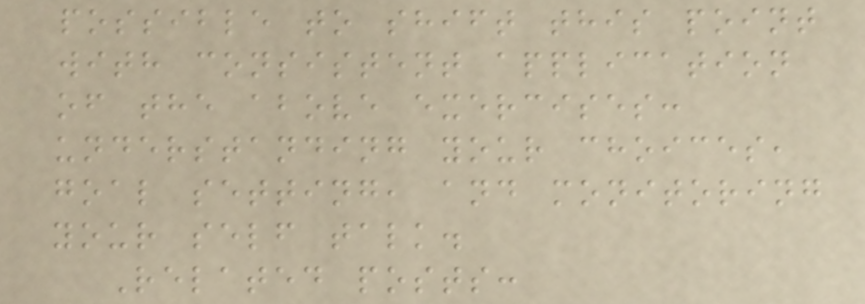possible to shift this point
with consistent application
of the above exercises:
understanding your choices,
goal setting, and monitoring
your self talk.
Related posts:
